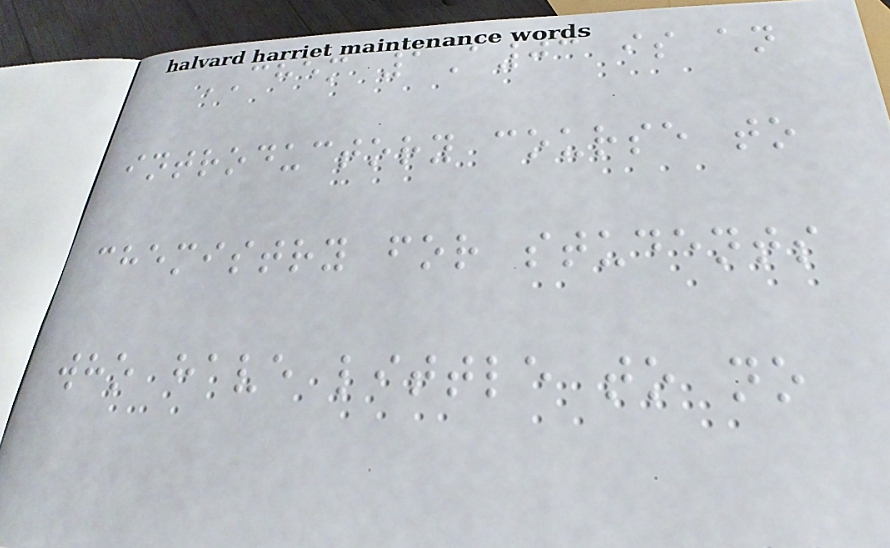CHEM 1A03 is an
introductory course to
chemistry for students
who have little to no
